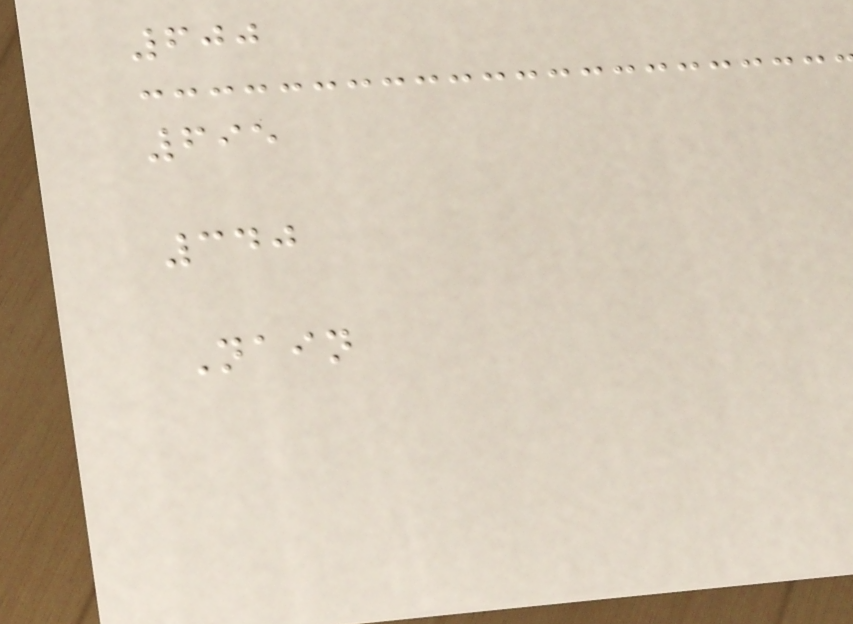600
695
340
Nain
